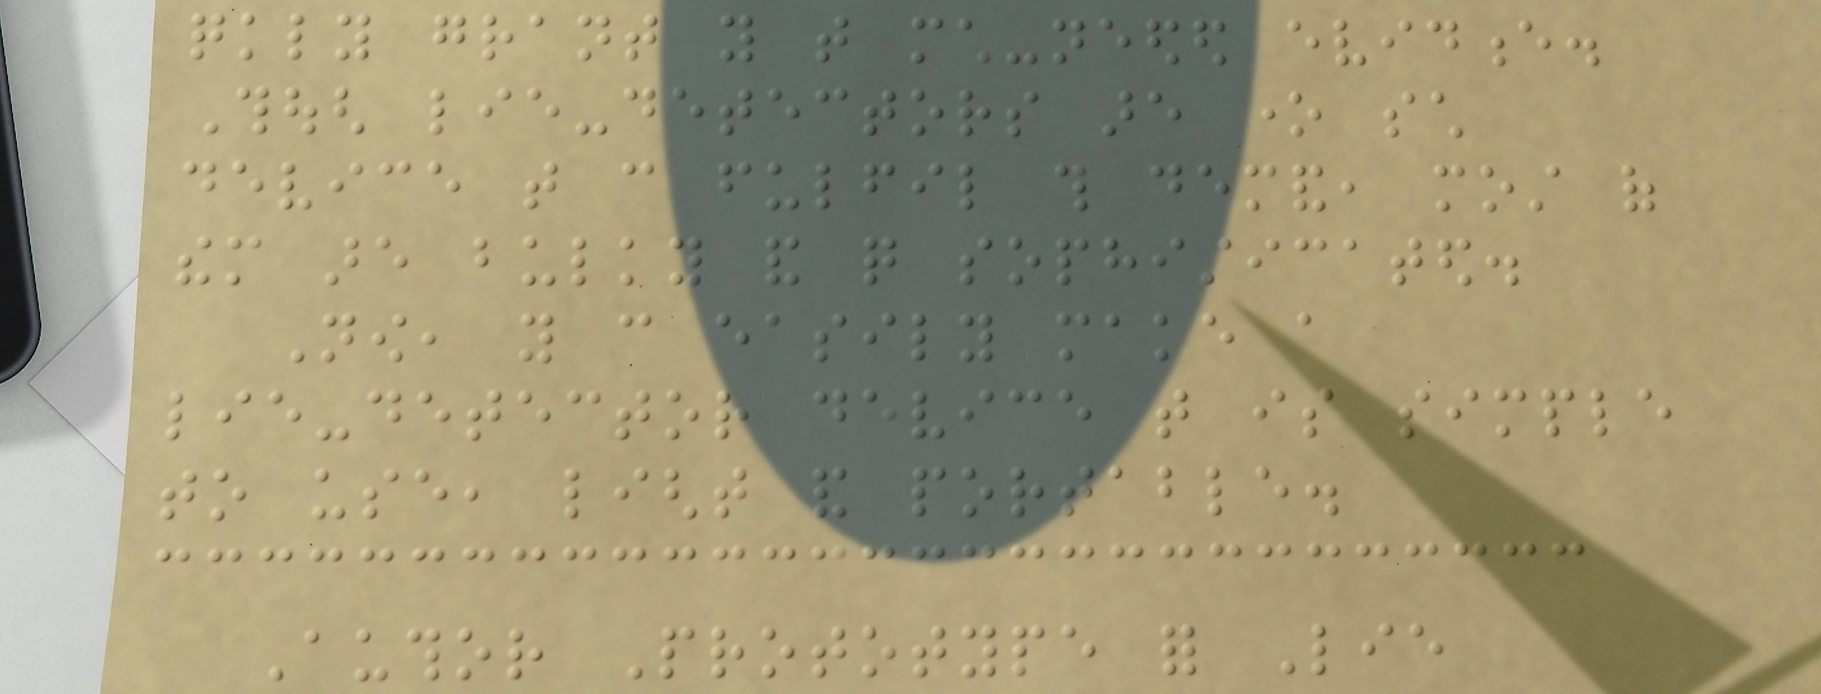quickly grant you that much-needed evidence.
Though lie-detectors are one such
device that can fulfil this demand, most of
them are bulky and quite sophisticated.
Now, you can easily make a
lie-detector device that is simple
to use, light and portable.
Author Prototype for Lie
